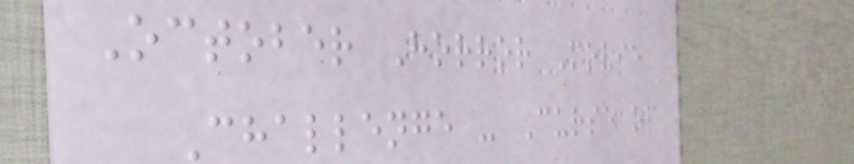October Horror Movie
Challenge - Curse of
